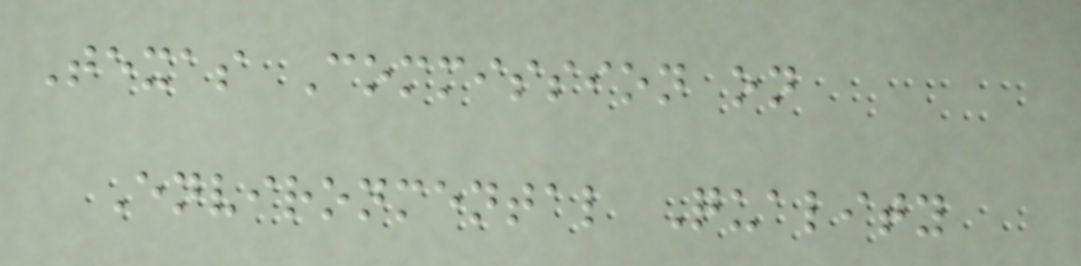Texas Commission on
Environmental Quality
